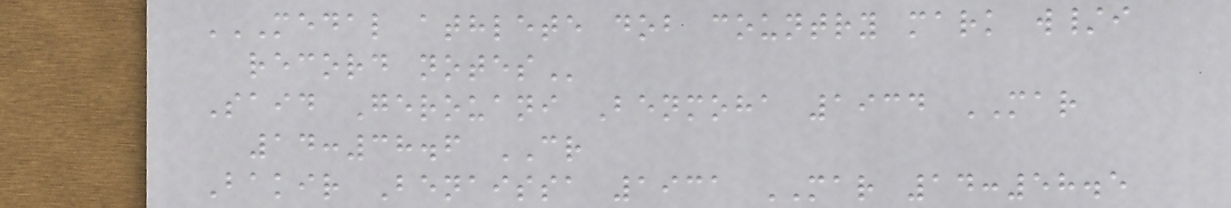MEDAL ATHLETE DOB COUNTRY MARK W/I
RECORD NOTES
Said Gerouani Benmoha 1934 MAR
14:38.6 CR
Bakir Benaissa 1931 MAR 14:58.5
